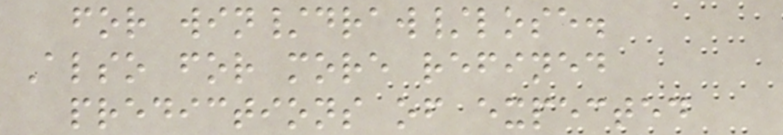for win/draw/lose.
Also for more refined
predictions of expected
